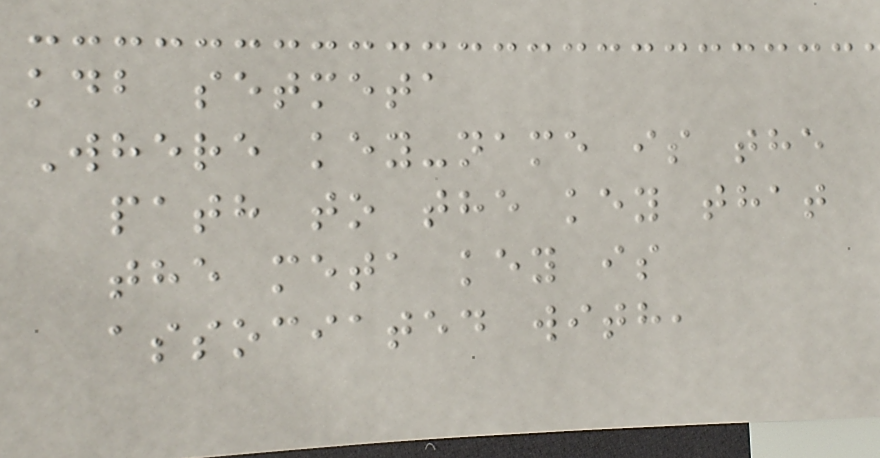kdb setmeta
Where key-name is the
path to the key that
the meta key is
associated with,
